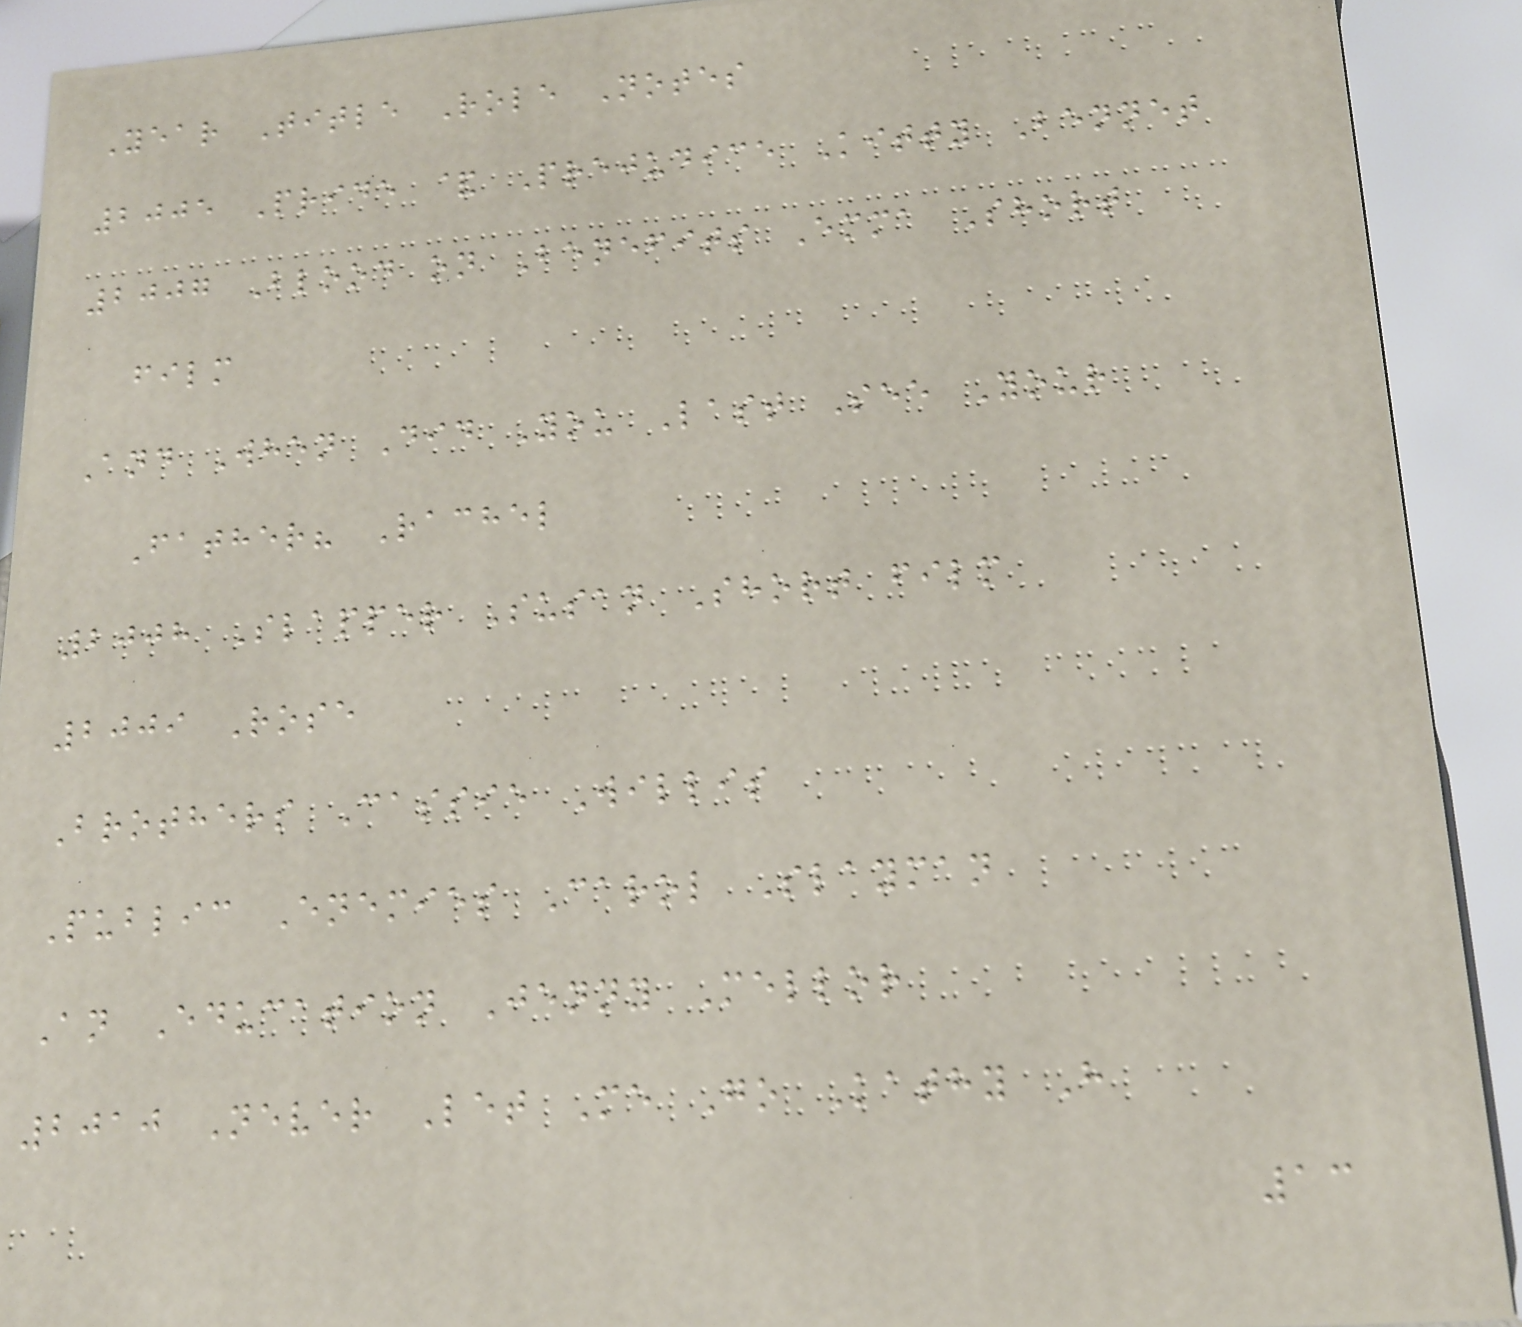Year Title Role Notes
2005 Pride & Prejudice Kitty Bennet
2007 Blood on Benefits Emma Short
film
And When Did You Last See Your
Father? Rachel
2008 Slapper Susan Short film
2009 Rose
Brothers Cassie Willis
Public Enemies Carol Slayman
An Education Jenny Mellor
2010 Never Let Me Go Kathy H
13
